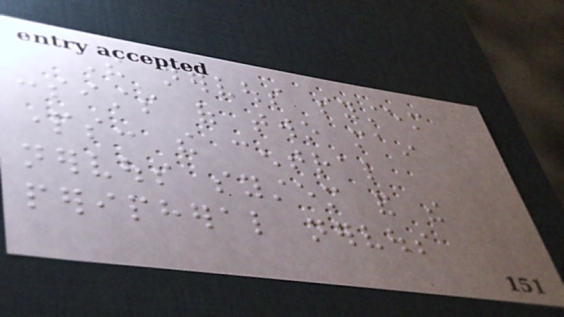The nervous system
consists of two main
parts: the central
nervous system and the
peripheral nervous
